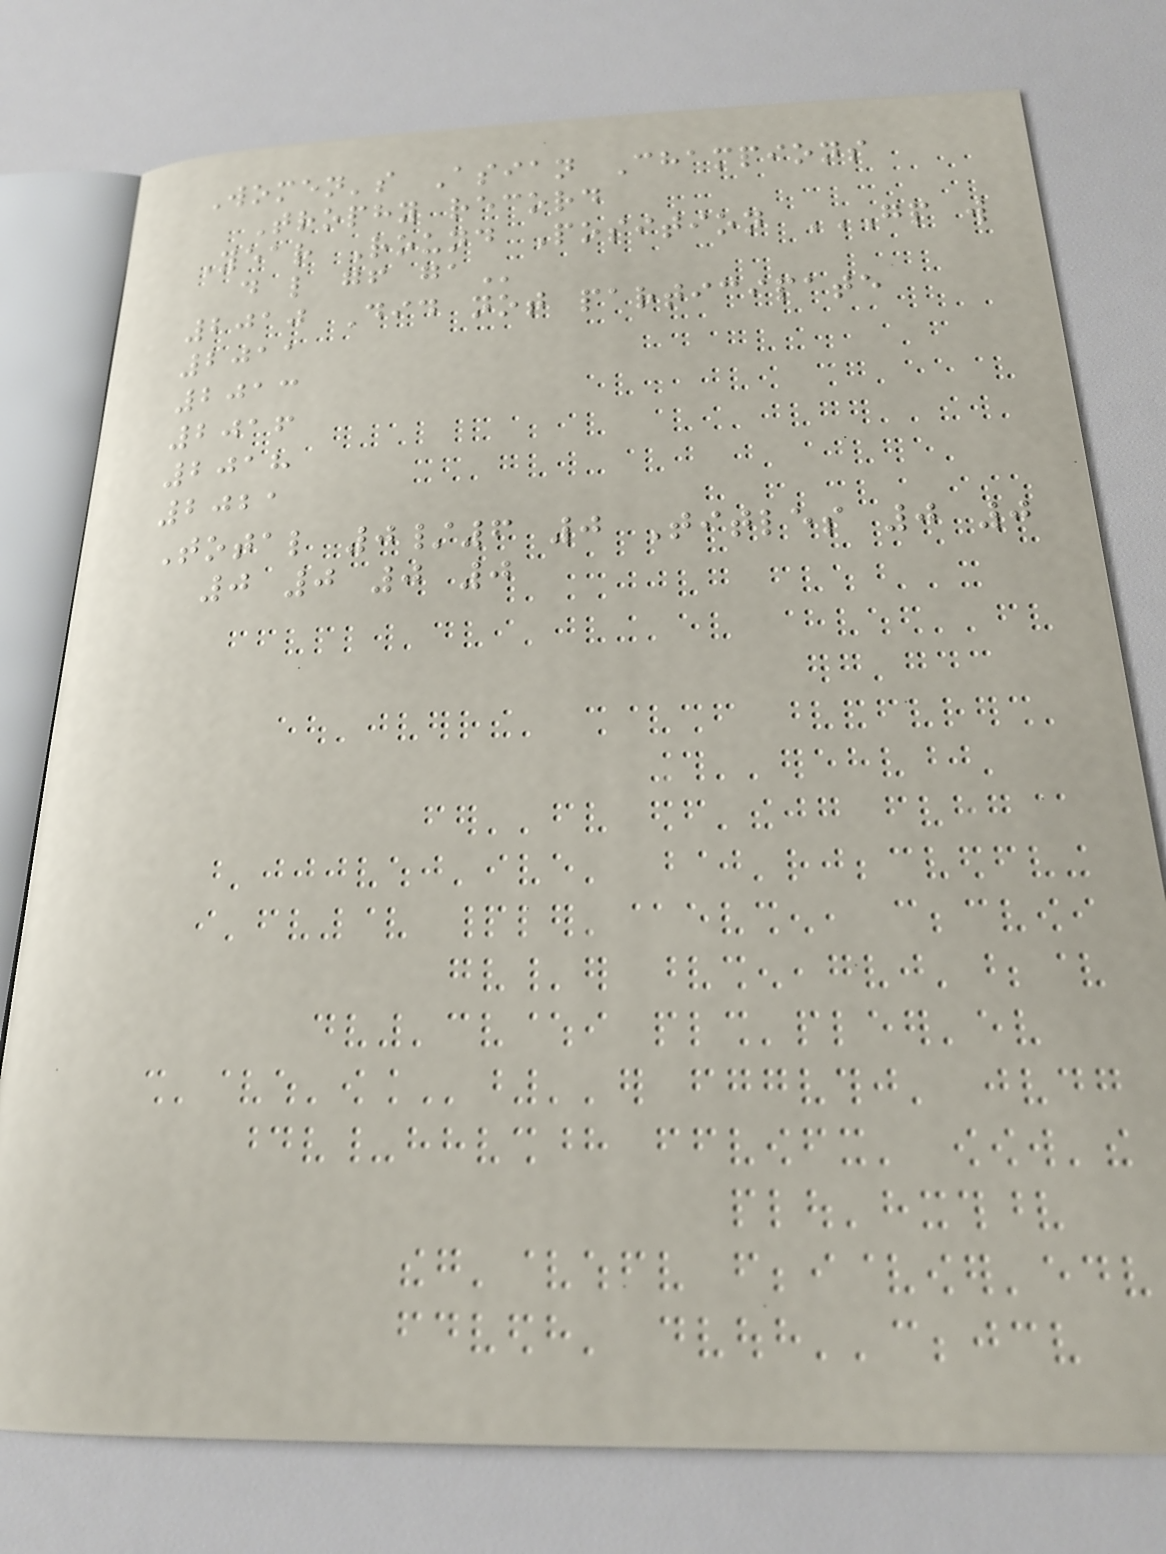Women's Asian Champions
Trophy record
Year Round Position GP W
D L GF GA
2010 Did not participate
2011
2013
2016
2018
2021
Total 0/6 0 Titles 0 0
0 0 0 0
